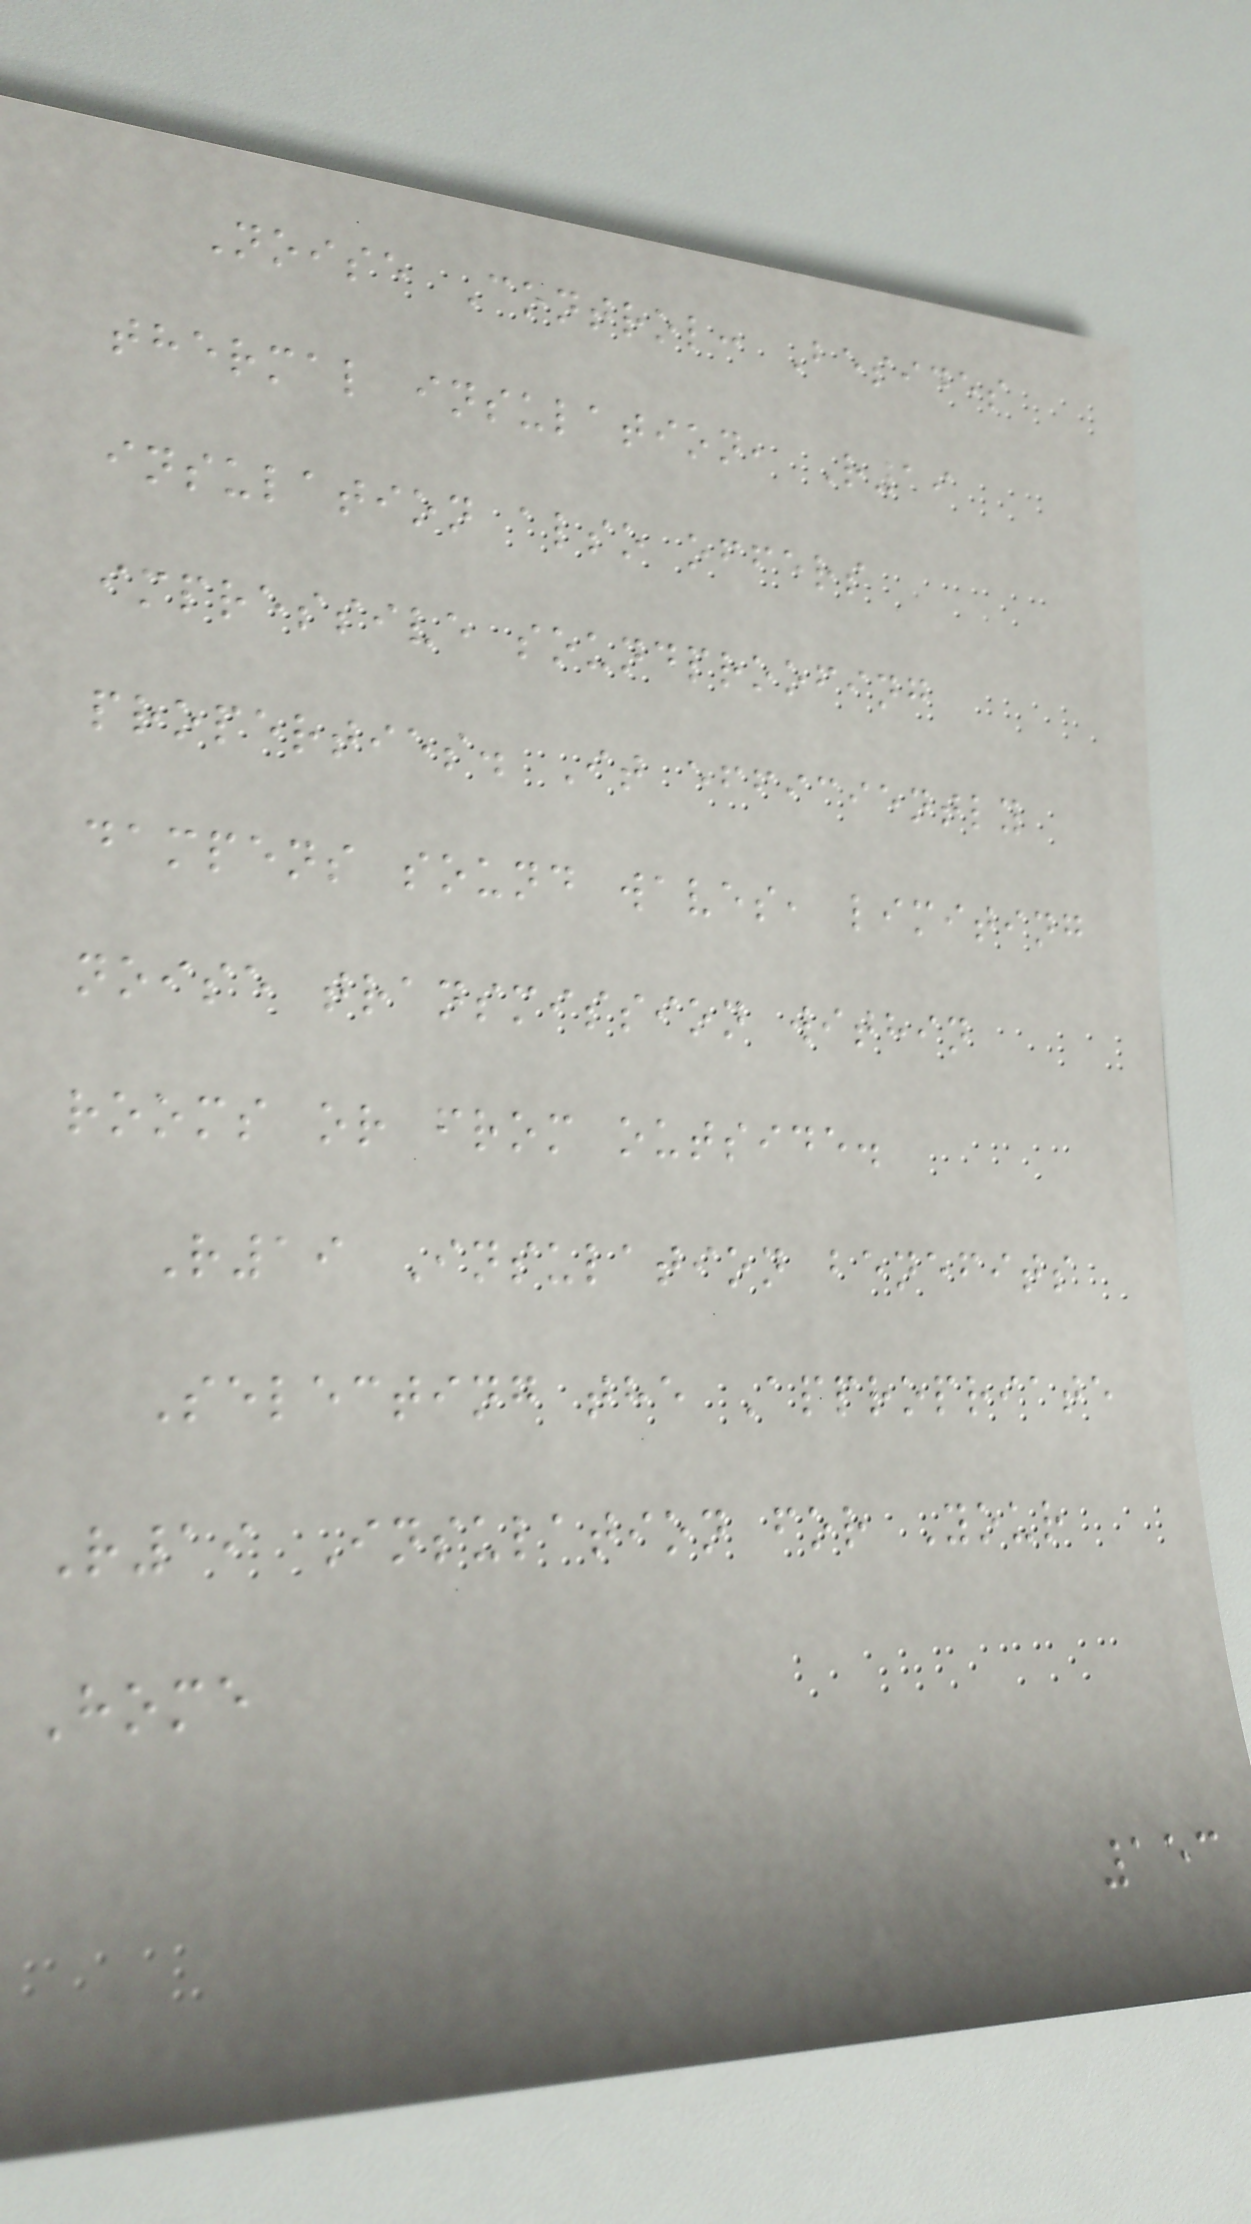Noise Control: Besides
thermal insulation, R19
insulation also offers
impressive soundproofing
properties. It efficiently
dampens sound waves, limiting
noise transmission within
rooms or from outside.
R19 Insulation benefits
Selecting the Appropriate
R19 Insulation for Your
Home
153
